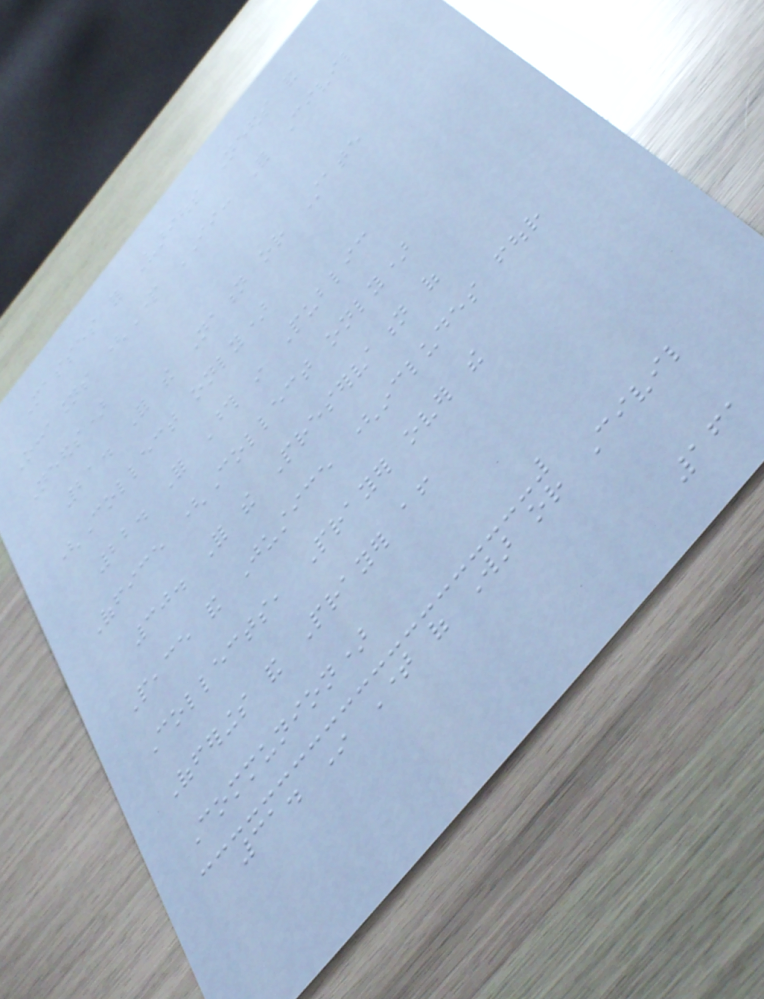Masses for Various Needs and
Occasions (Part II: For Civil
Needs)
21. For the Nation or State
(Collect only)
22. For Those in Public
Office (Collect only)
30. For the Preservation of
Peace and Justice (includes four
Collects, Prayer over the
Offerings and Prayer after
Communion)
31. In Time of War or Civil
161
